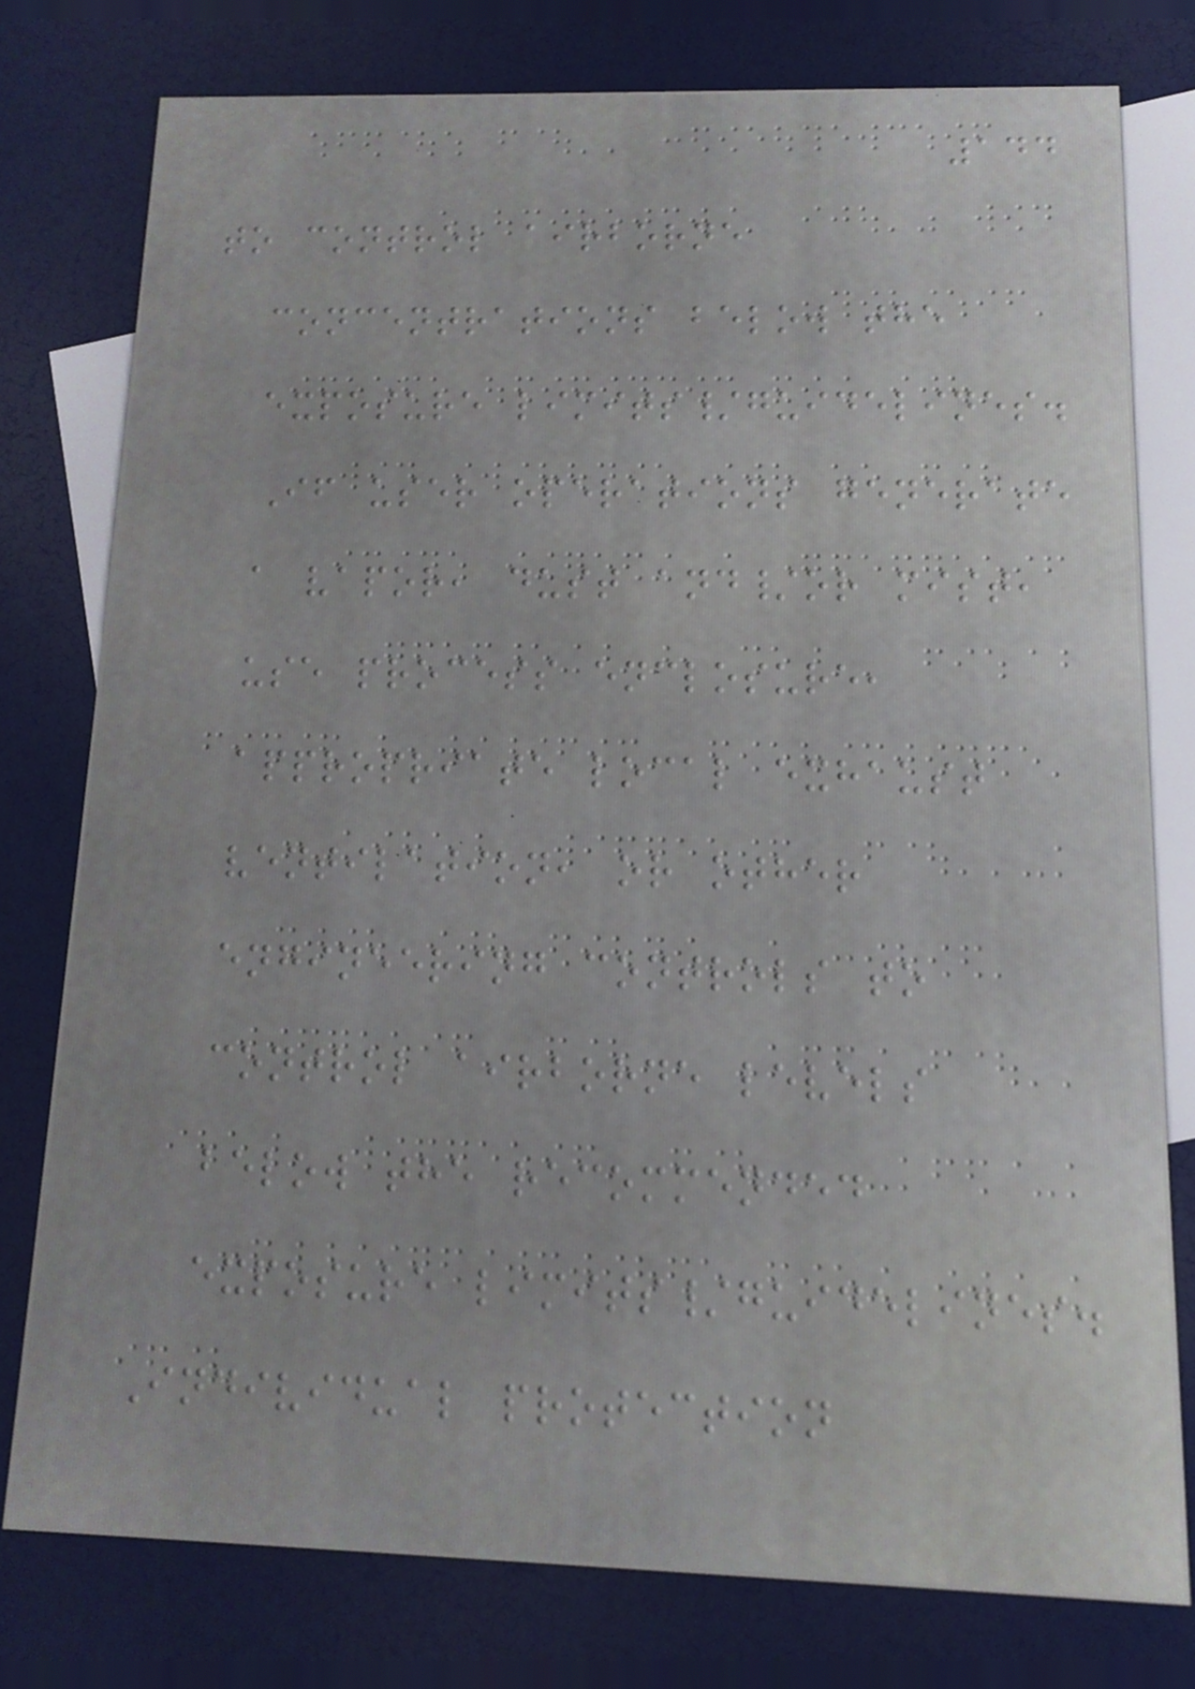144
to control airborne
concentrations below the
exposure limits/guidelines.
If user operations generate
a vapor, dust and/or mist,
use process enclosure,
appropriate local exhaust
ventilation, or other
engineering controls to
control airborne levels
below the recommended
exposure limits/guidelines.
Individual protection
